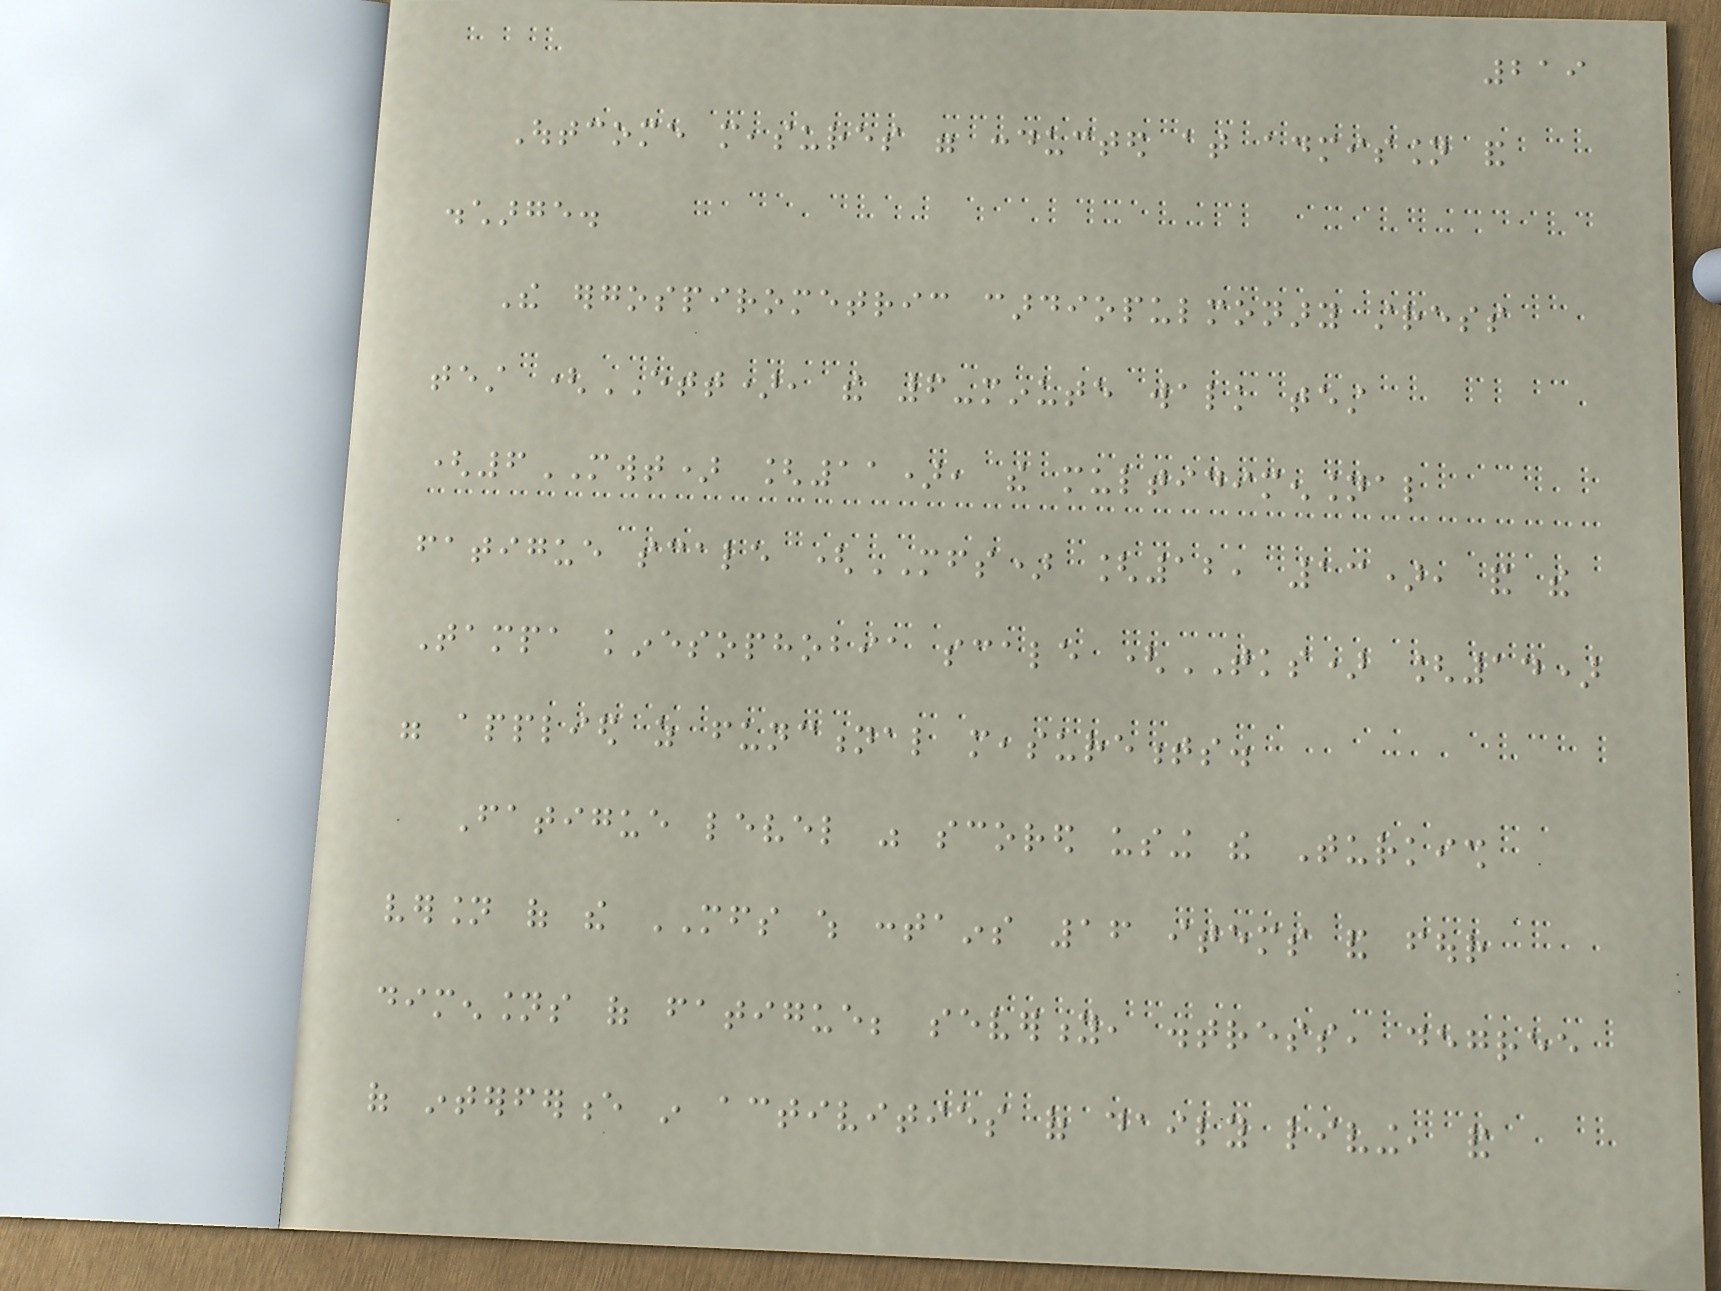219
Outcome measures were conducted at admission and
discharge.
The ergospirometric cardiopulmonary stress
test (ETT), the 6-minute walk test
(6MWT) [11), the multidimensional
fatigue scale (MFS) [12, 13), and the
Tampa kinesophobia scale (TKS) [14)
were applied as functional measurements.
Fatigue level was scored using the Turkish
version of the MFS which contains 16 items and four
dimensions of fatigue; severity, distress, degree
of interference in activities of daily living, and
